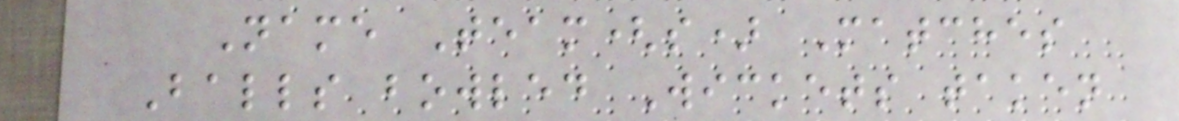Name Team(s) Matches
Balls bowled Wickets taken
